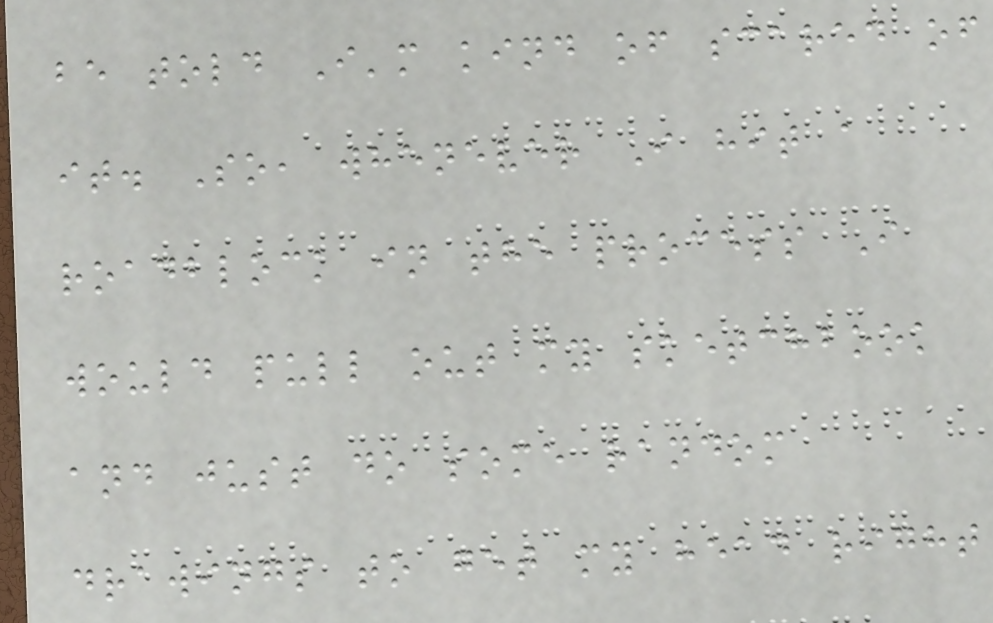be told I'm kind of scared of
it. So, whenever I hit a
roadblock in the process I
would pull out my sketchbook
and just do some random
drawings to get my head right
